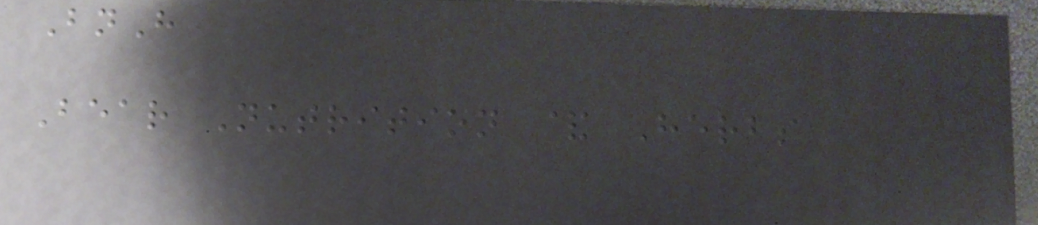BnH
Bear Nutrition & Herbs
